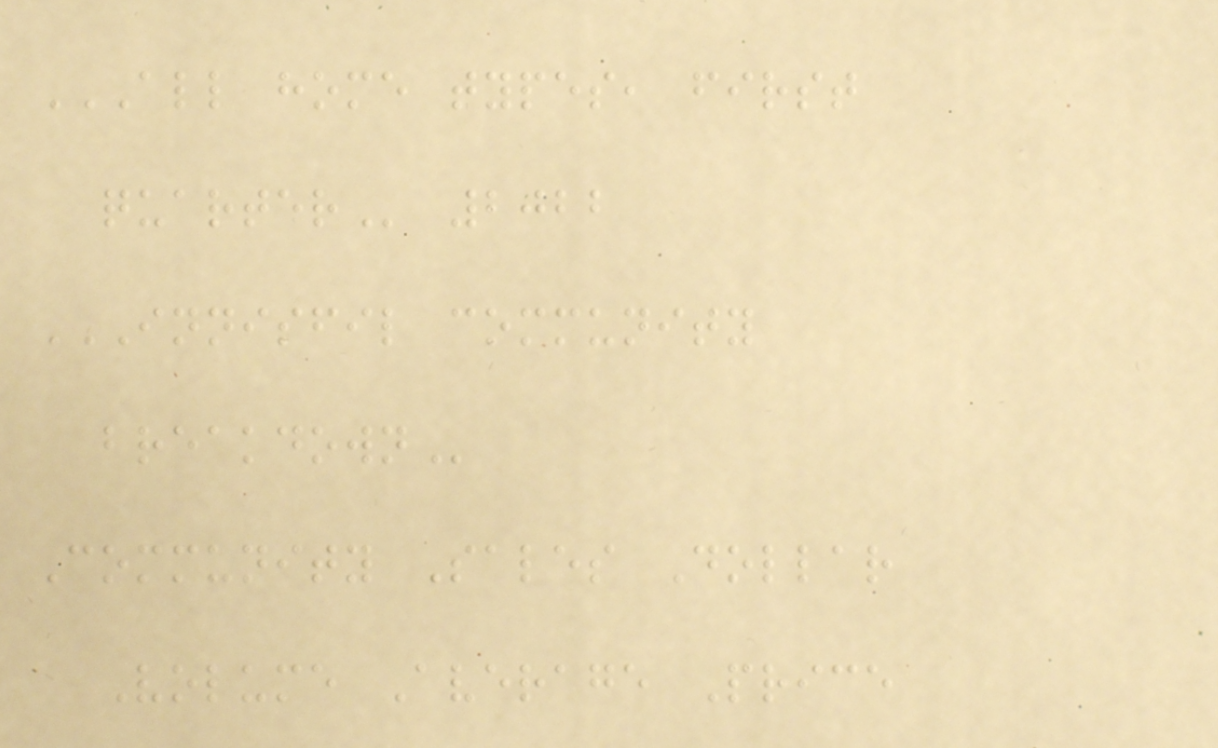ALL HOME TYPES, FIRST
QUARTER 2022
INNISFIL COMMUNITY
BREAKDOWN
Community Sales Dollar
Volume Average Price
